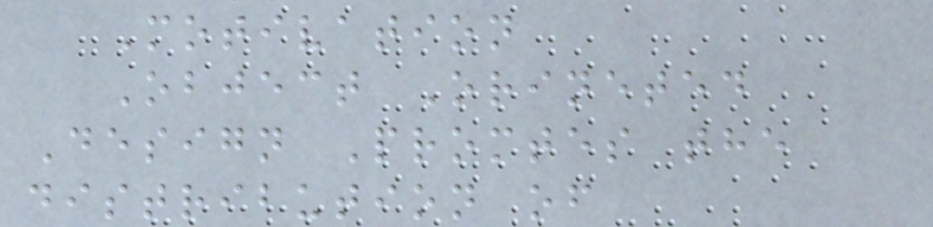Motivation
Object Orineted
Design Promtes the
distribution of
